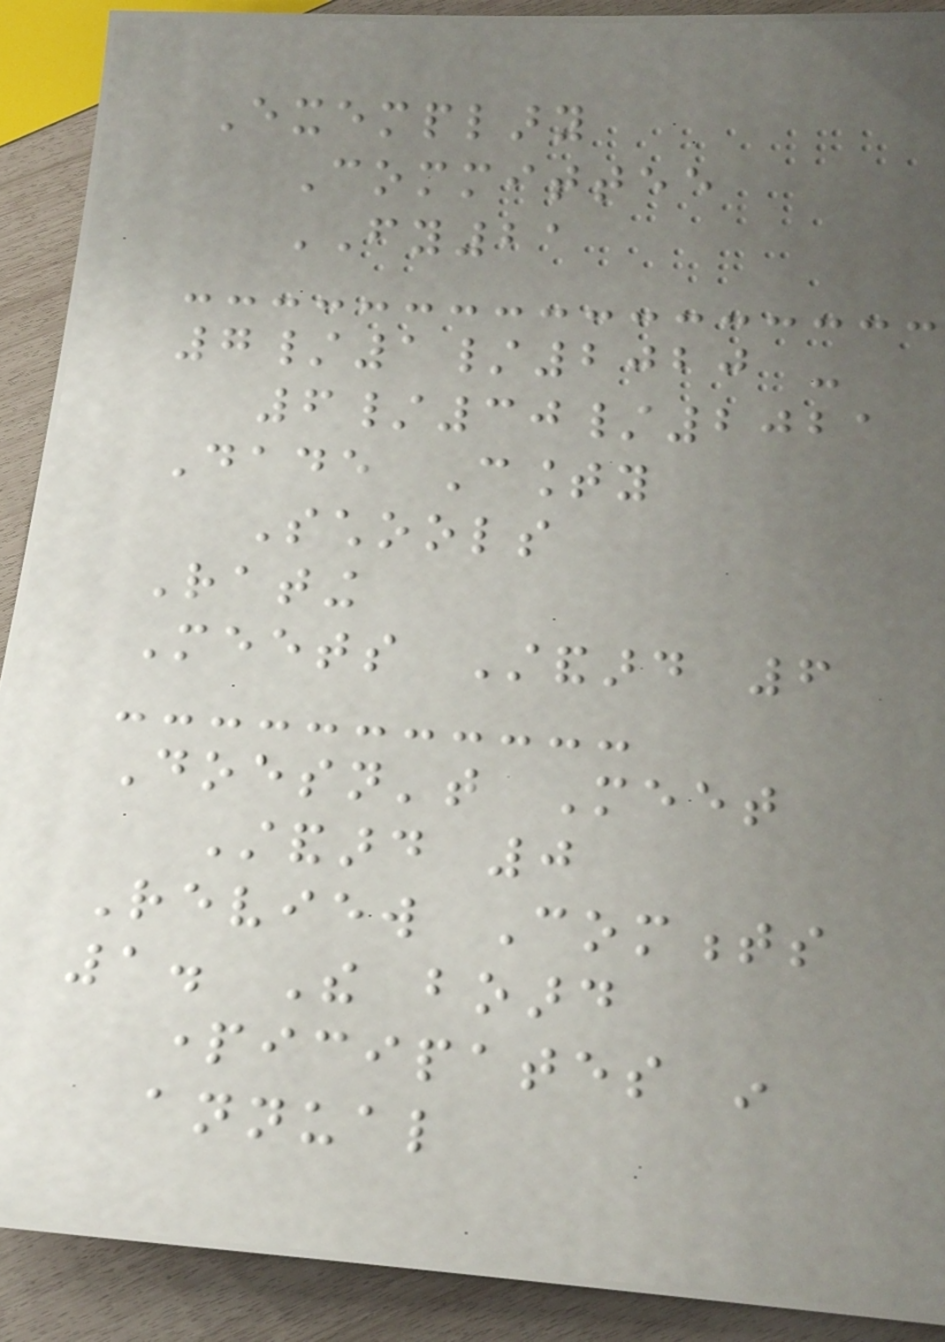Exemplary
Committee
FY21
7/1/2020 -
6/30/2021
Dade County
Schools
Rating
Meets Standard 6
Doesn't Meet
Standard 0
Review Comments
1. The board
participates in
annual
